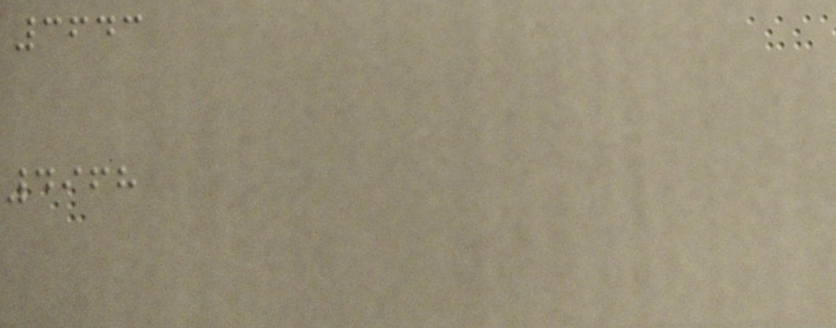3643
4968
